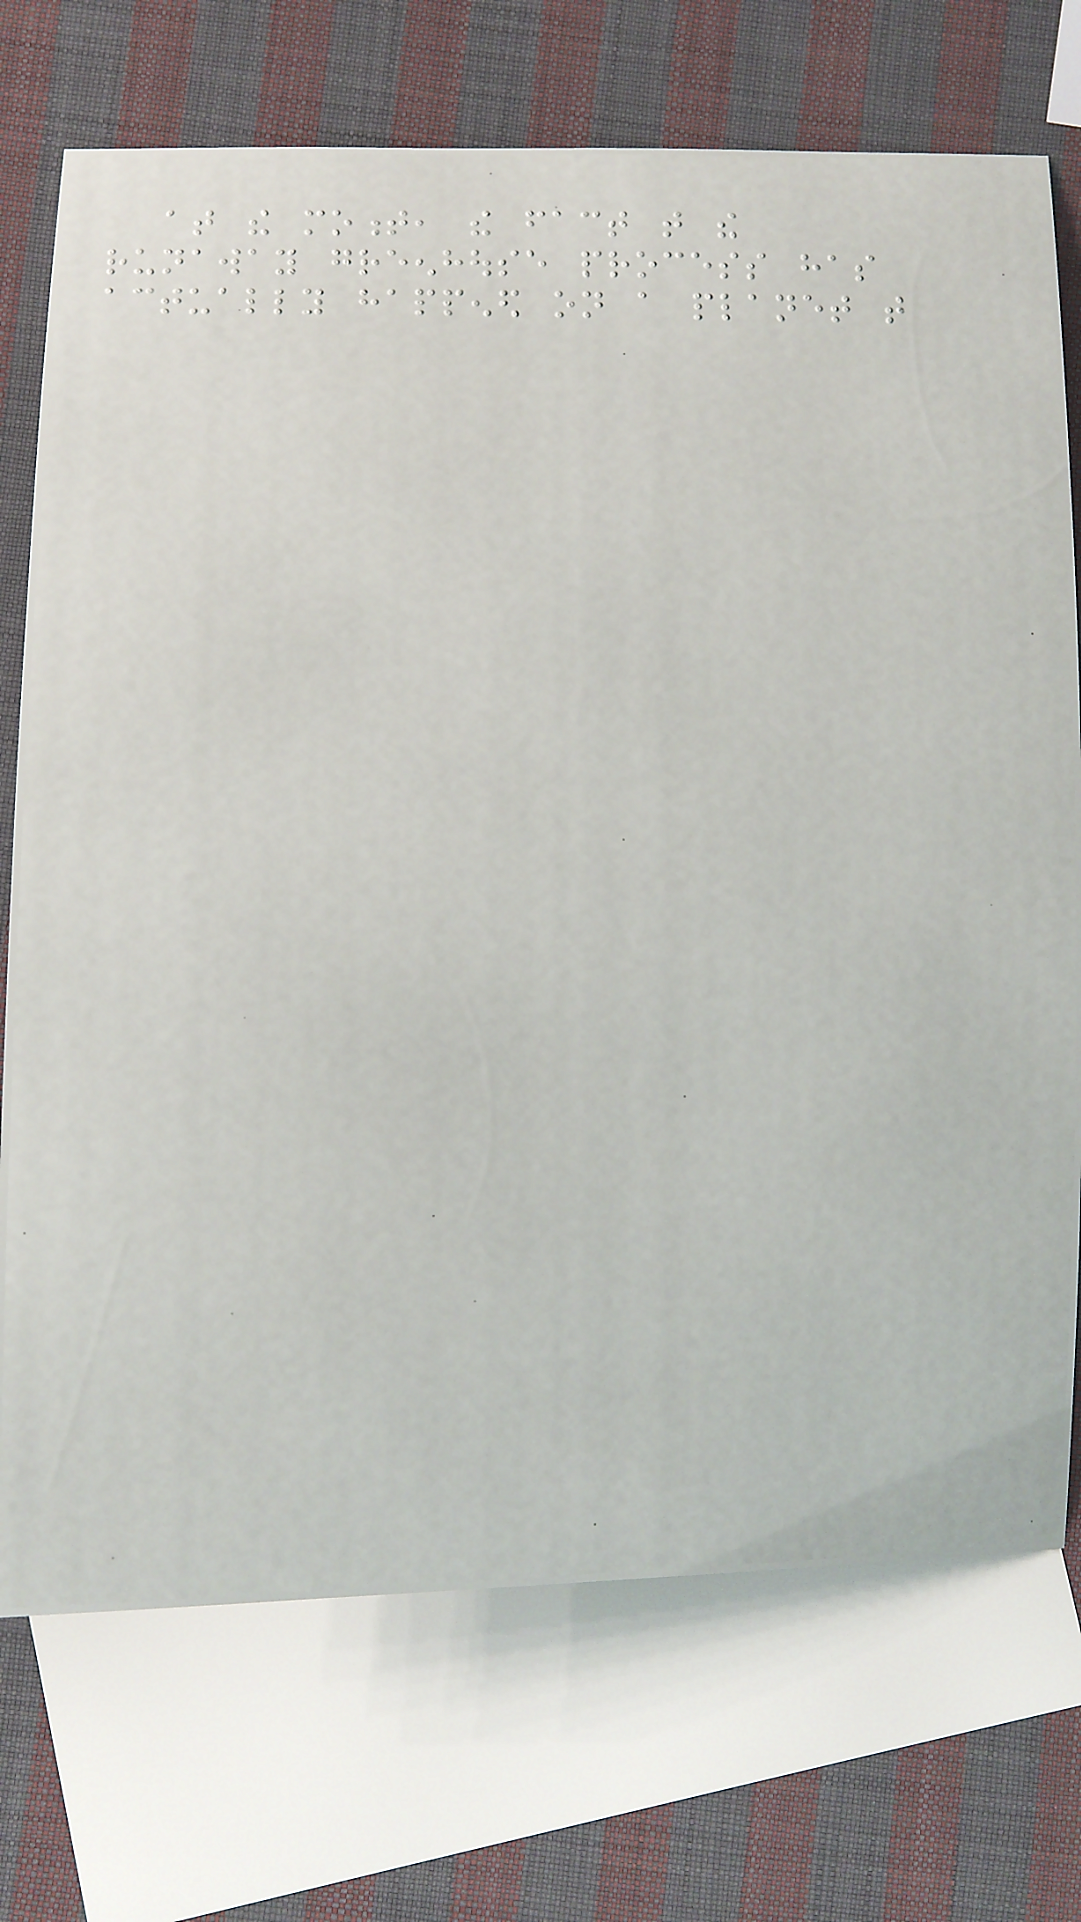at the moment, the fact that the
runaway greenhouse process has
actually happened on a planet that
